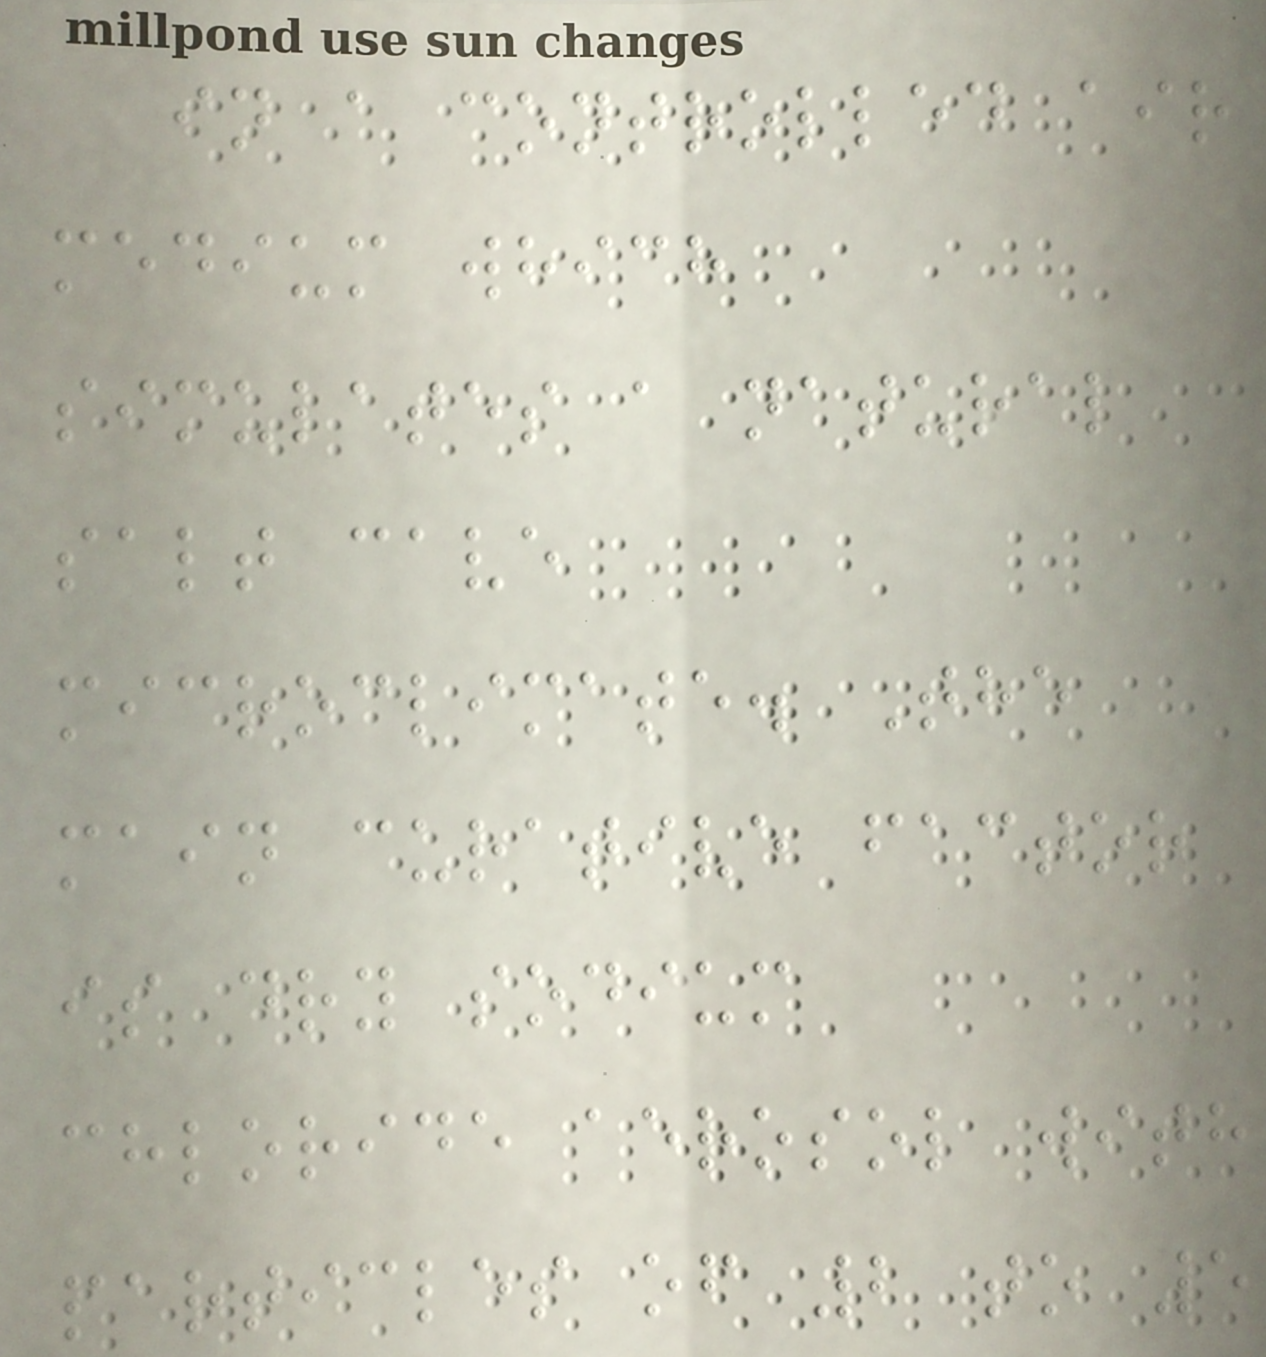in a controlled air
medium which
simulates a natural
salt cave
microclimate. The
main curative factor
is dry sodium
chloride aerosol with
particles of 2 to 5
